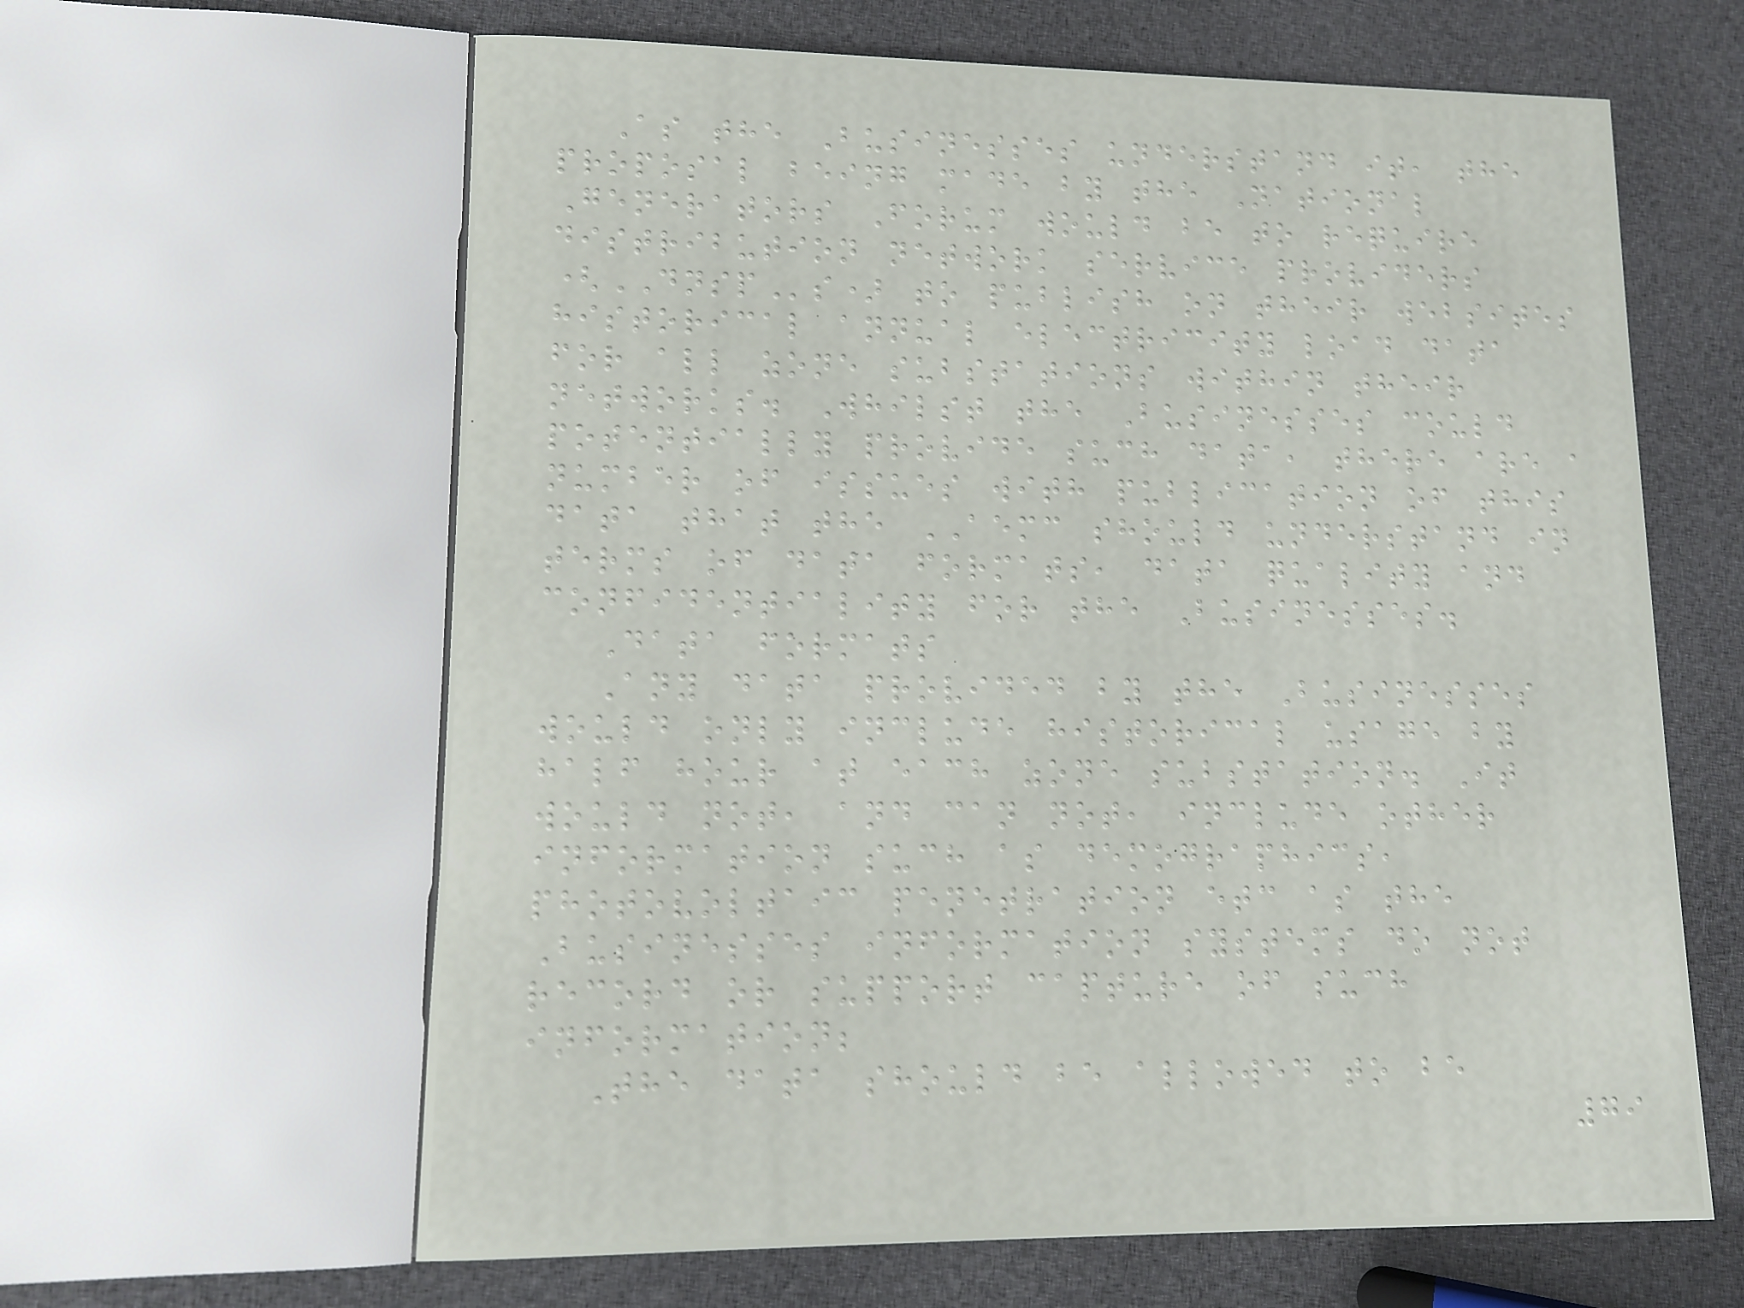As the Businesses understand it, the
proposal being made by the National
Generators Forum would be to require
distribution network service providers
(DNSPs) to publish on their websites
historical annual electricity load data
for all zone substations within their
networks. Whilst the Businesses could
potentially provide such data, there are a
number of issues with publication of this
data that the AEMC should understand in
terms of data formats, data quality and
confidentiality for the Businesses.
Data formats
Any data provided by the Businesses
would only include historical usage by
half hour at each zone substation. It
would not, and can not, include other
information such as demographics,
photovoltaic penetration etc as the
Businesses information systems do not
record or support capture of such
information;
The data should be allowed to be
79
